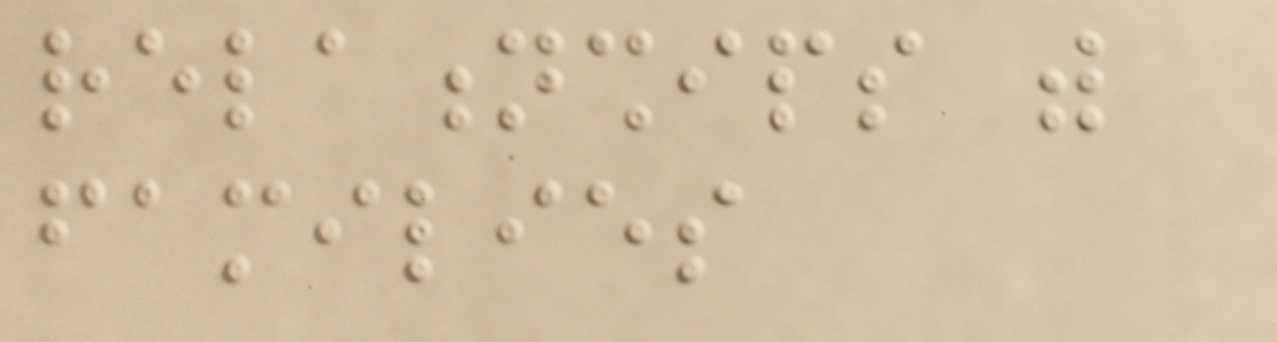relationships with
families
